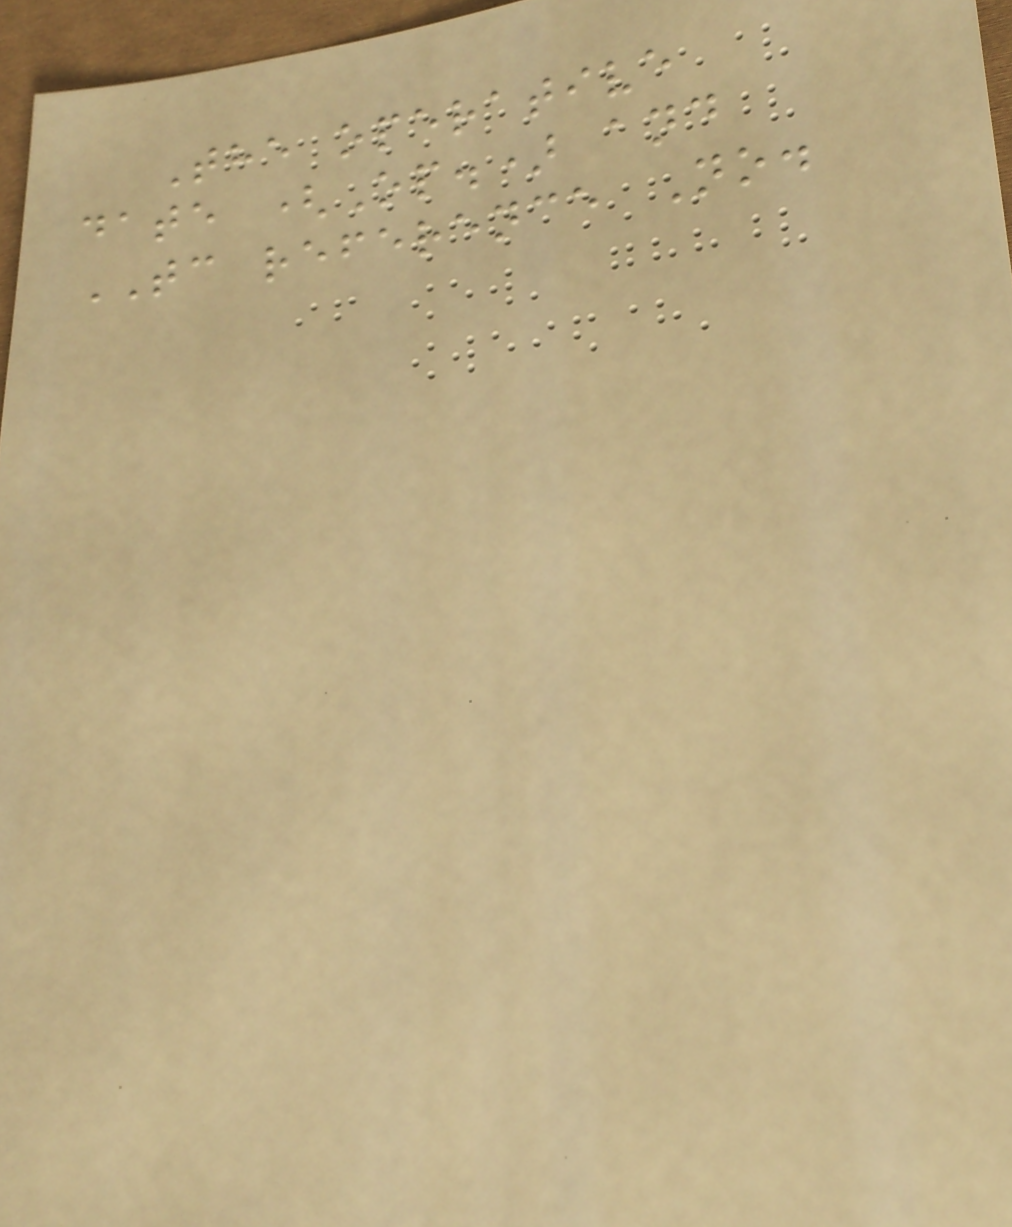The operative
date (Op.) and
TC reference No.
